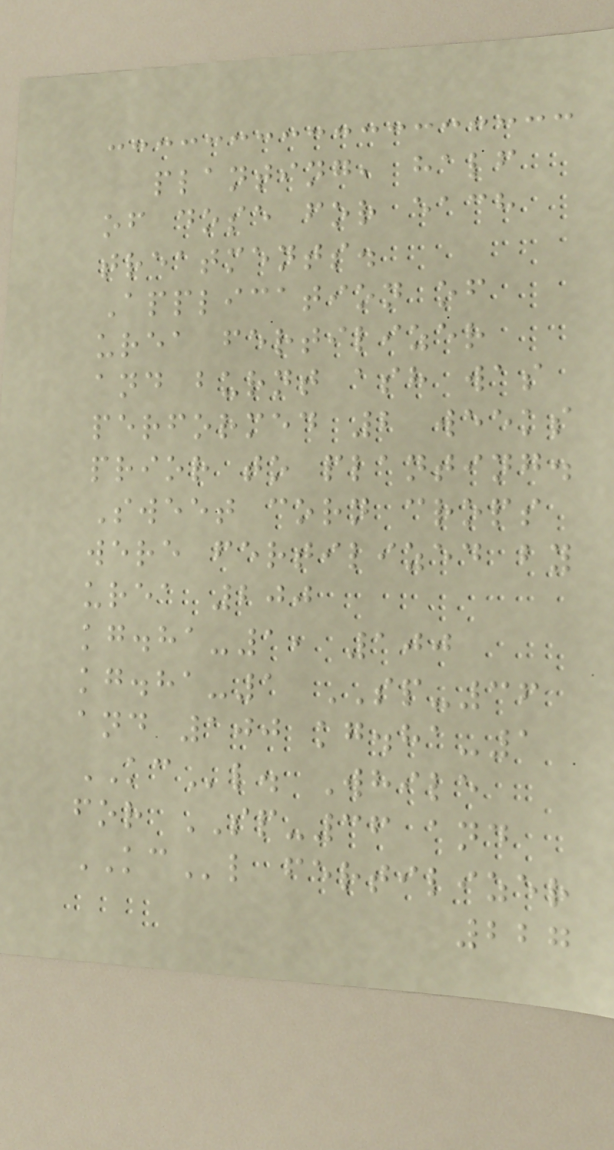planting, half
of dose for each
treatments.
Application of
urea fertilizer
and burnt ash was
performed 2 weeks
prior to planting.
Sweet corn crops
were fertilized by
urea 200
kg.ha-1, 100
kg.ha-1 SP-36
and 100 kg.ha-1
KCl. While
for SP-36 and
KCl fertilizer
227
